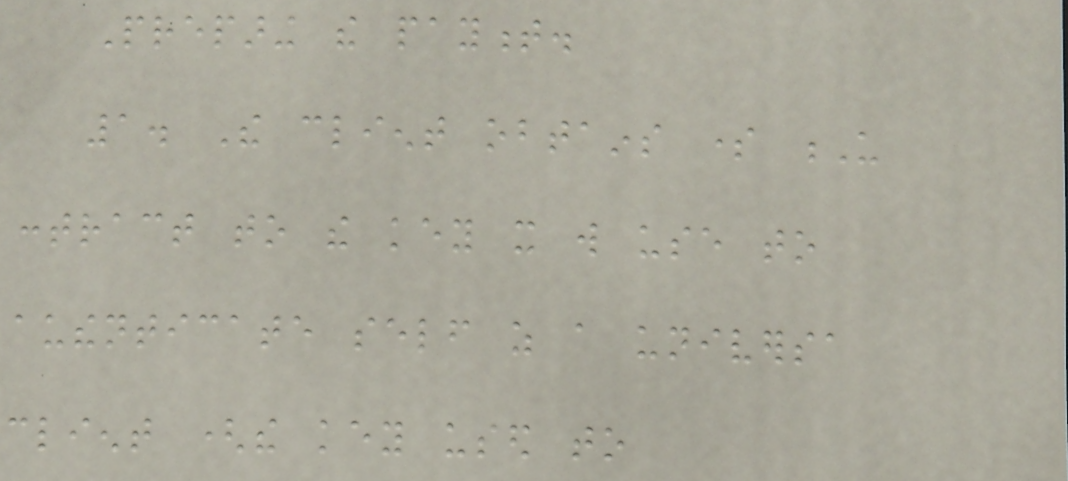Preparing the payment.
1. The client obtains some U
contract to the key it will use to
authenticate self as a universa
client (the key used to
